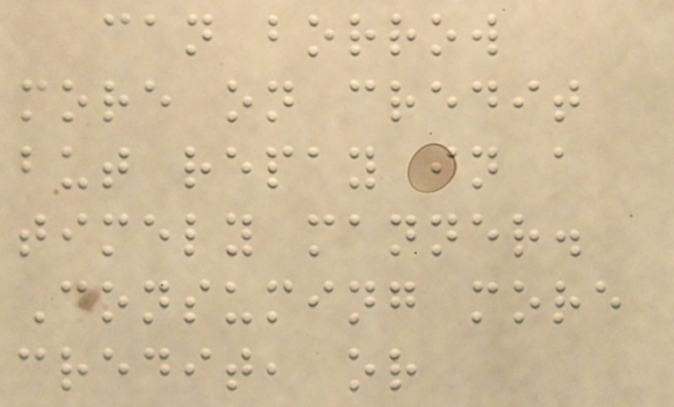can borrow
more on credit
but repay in a
timely manner.
Consuming more
credit, or
